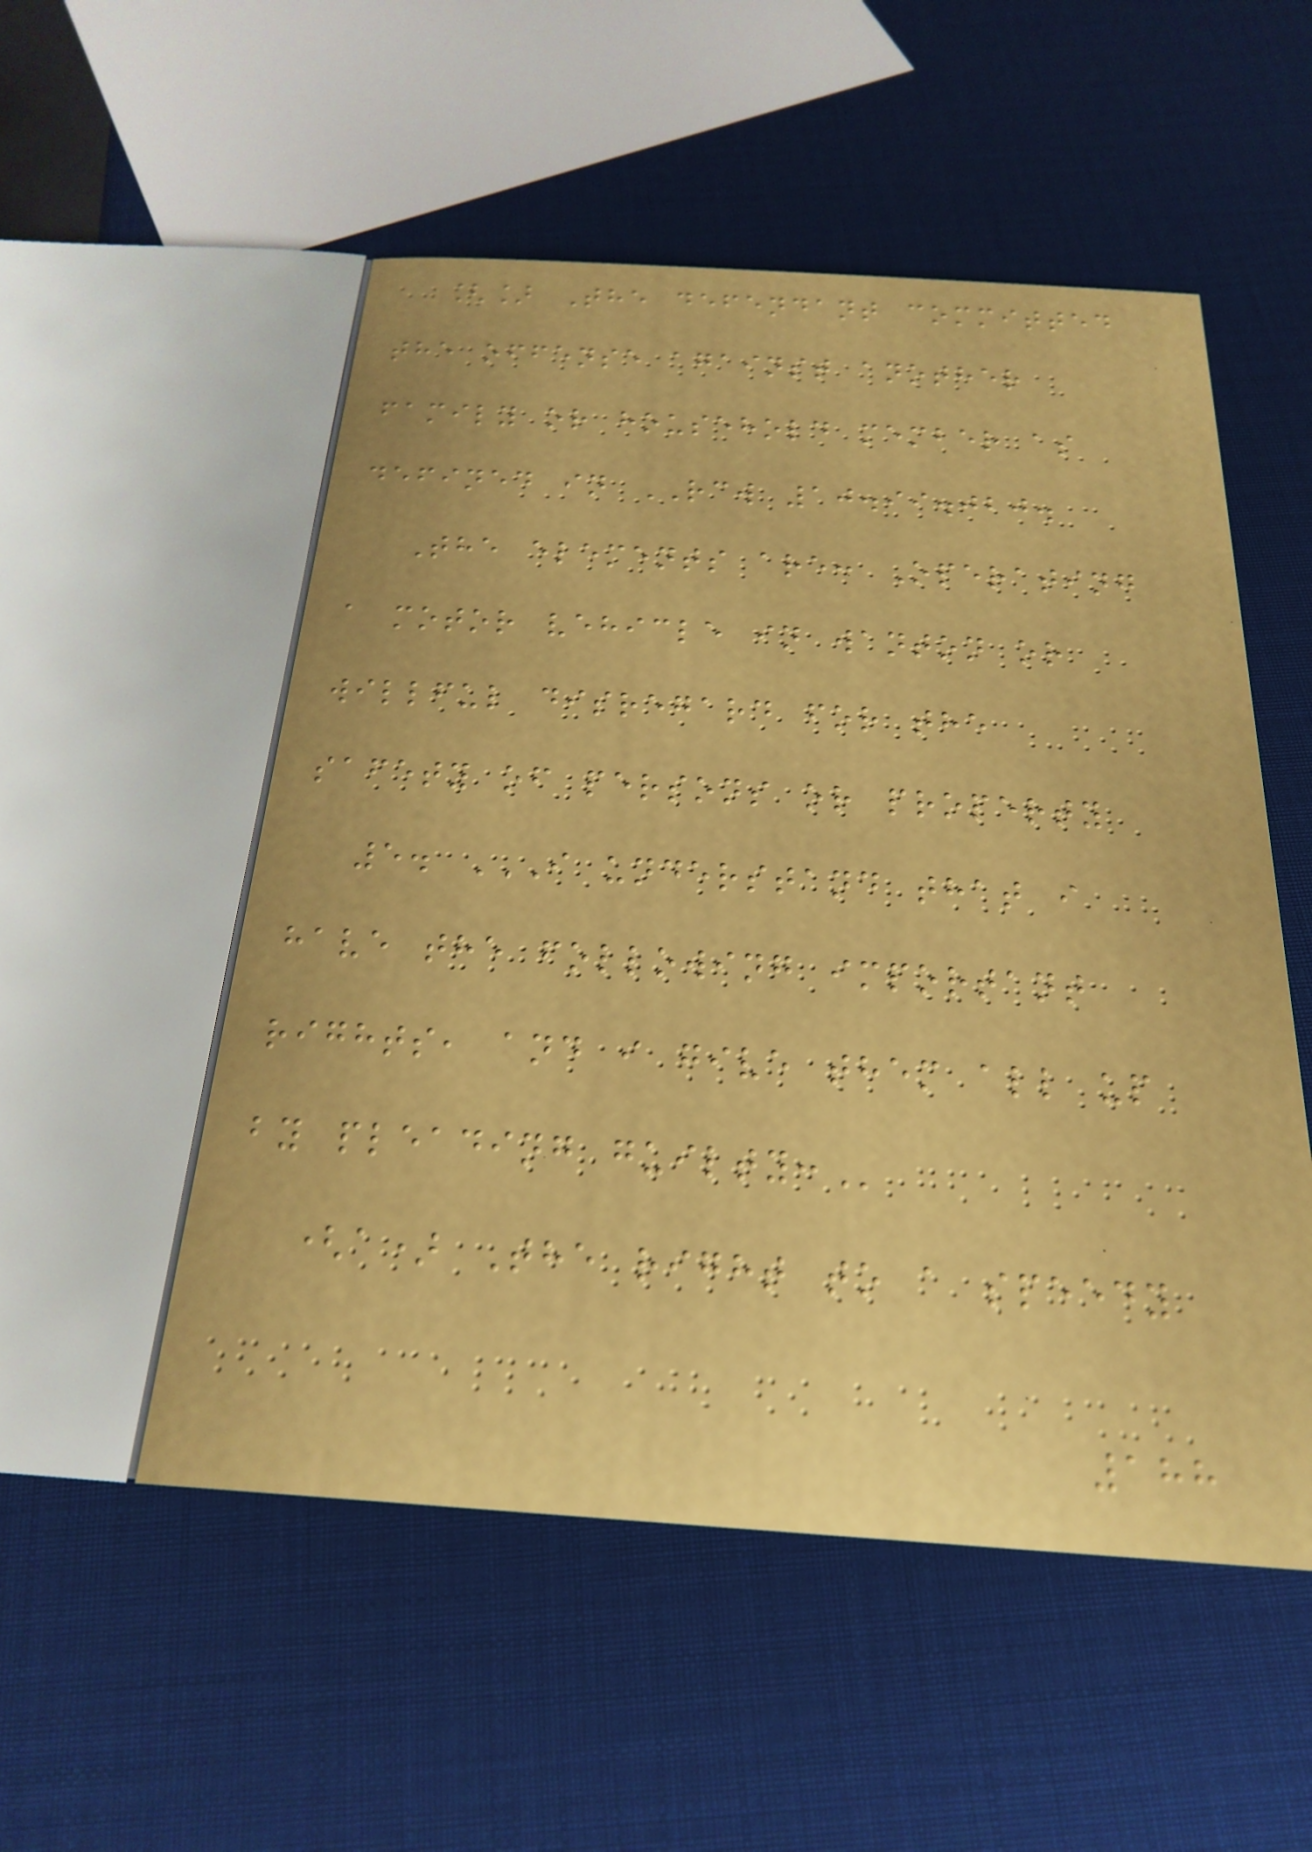[] The defendant committed
the offense against another
family or household member as
defined in RCW 10.99.020.
The elements are: Operating
a motor vehicle in wanton or
willful disregard for the
safety of persons or property
5. I UNDERSTAND THAT I
HAVE THE FOLLOWING IMPORTANT
RIGHTS, AND I GIVE THEM ALL UP
BY PLEADING GUILTY:
(a) The right to a speedy
188
